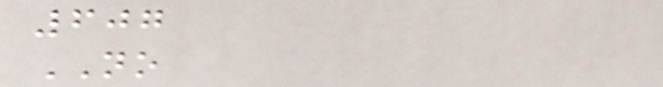607
NO
